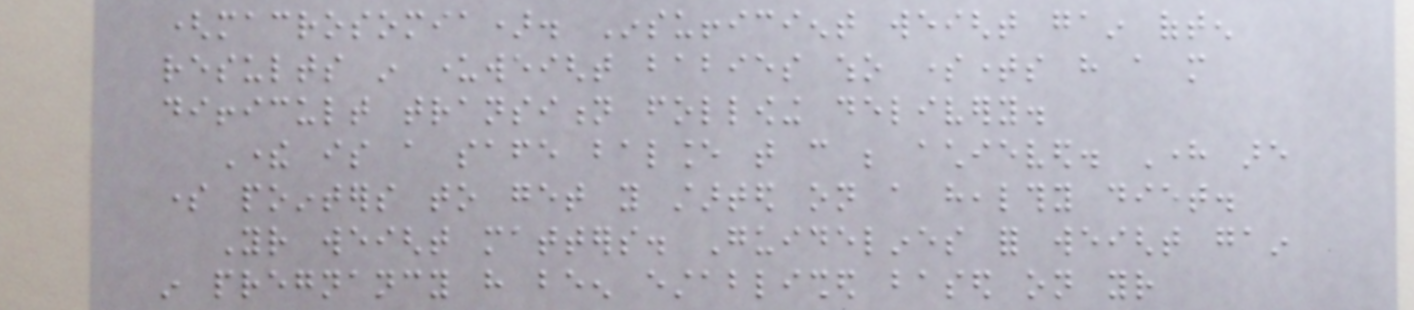(macrosomia). Insufficient weight gain often
results in underweight babies who sometimes have a more
difficult transition following delivery.
There is a safe balance that can be achieved. Here are
some pointers to get you started on a healthy diet.
Your weight matters. Guidelines for weight gain
in pregnancy have been established based on your
